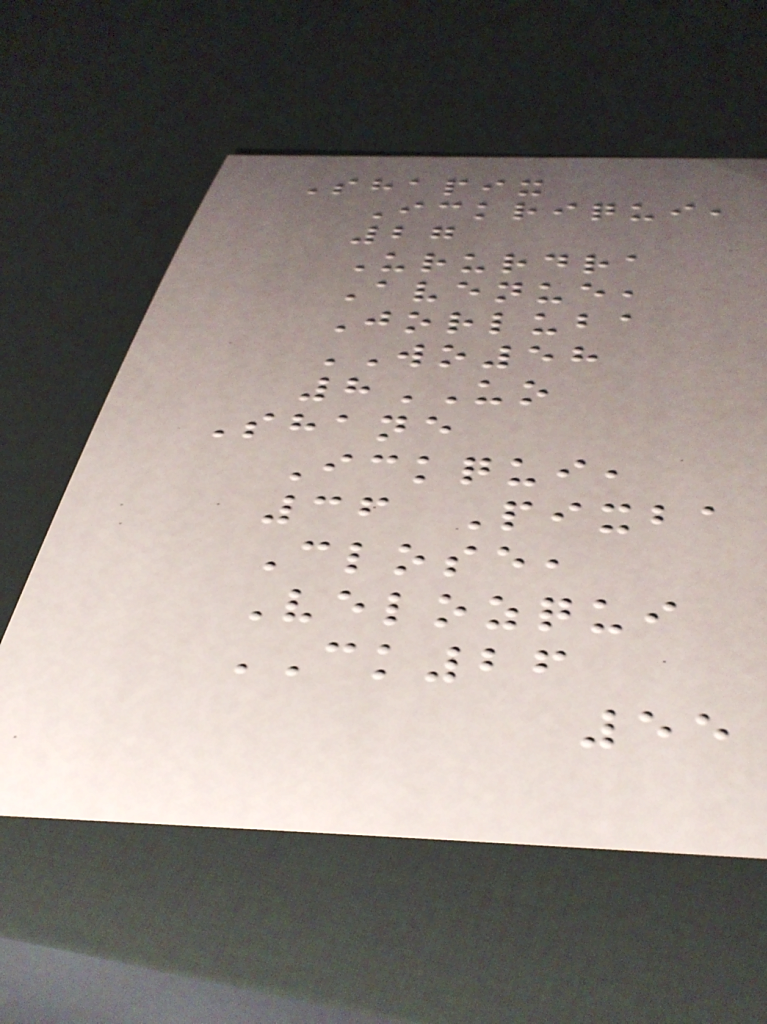Shapix
Ickriqui,
27
Ururdra
Avenue,
Jorluba
WO58
8UO
Shane
Ickqui,
36 Pixba
Close,
Velozqui
CK26
55
